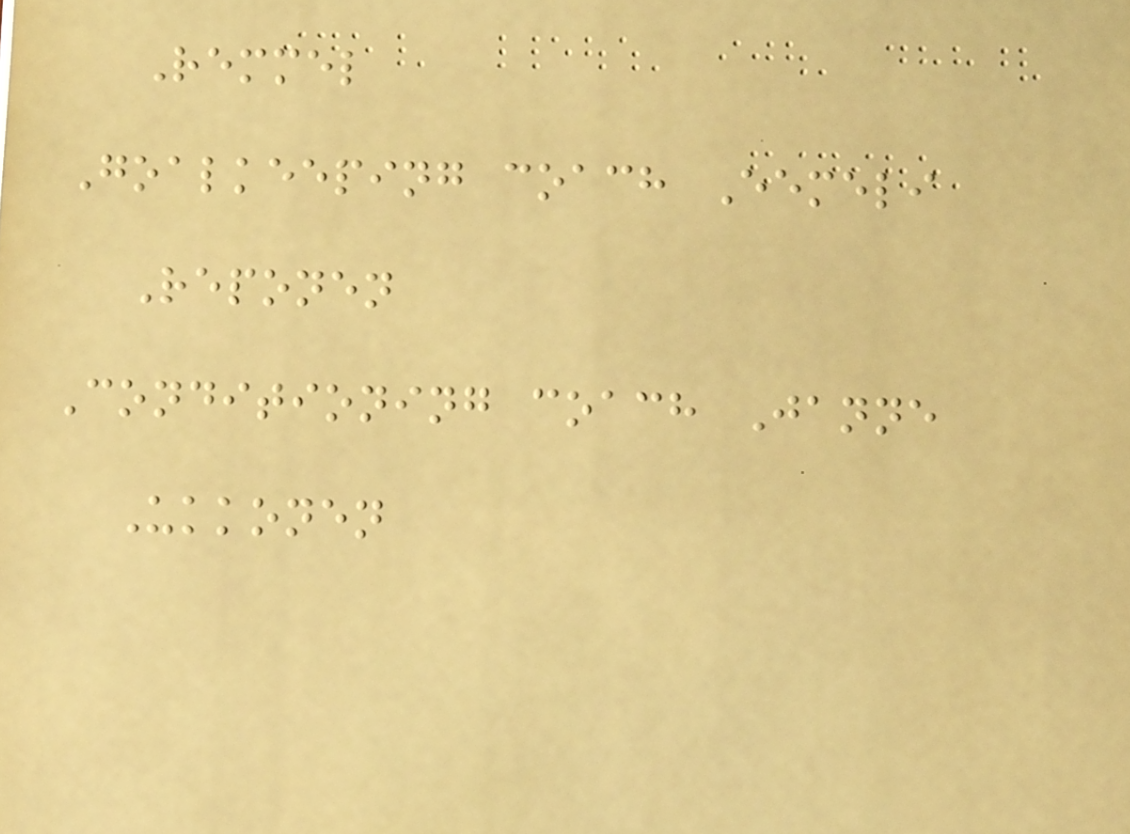Remmel
Goalkeeping coach Eemeli
Reponen
Conditioning coach Janne
Ukkonen
